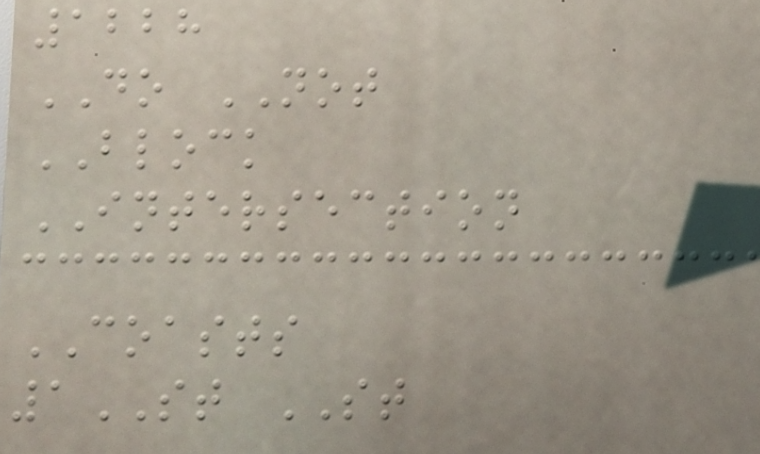1228
DO NOT
BLOCK
INTERSECTION
COASTS
1ST ST
